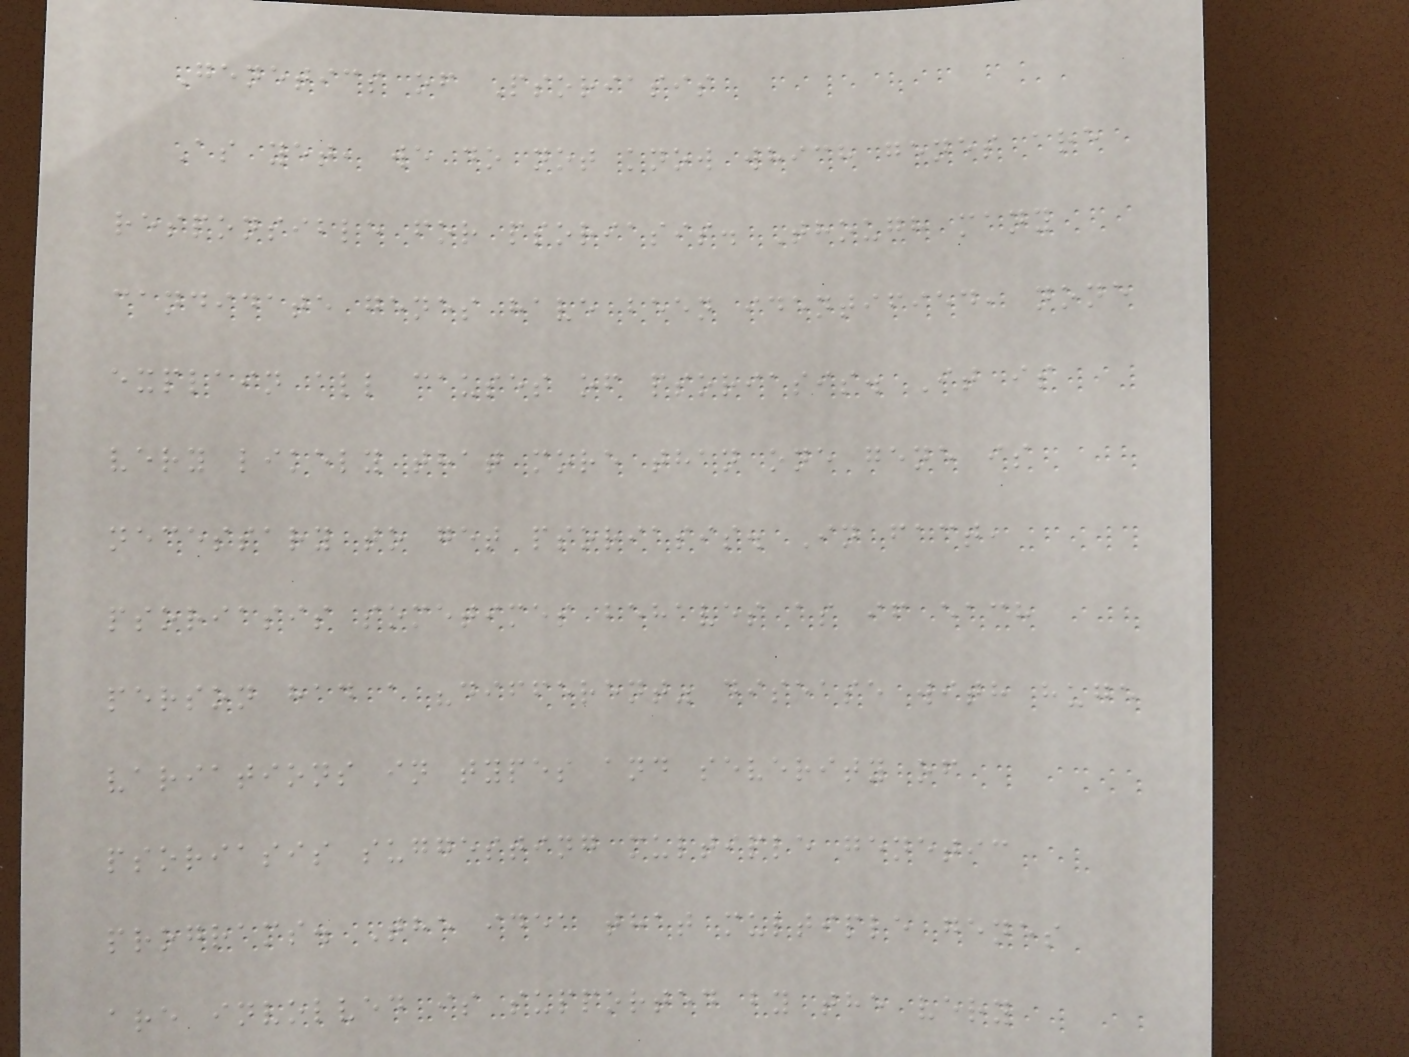Genetics of Psoriasis
As yet, we do not know which genes are
responsible for psoriasis. Though many
candidate genes have been identified, none
explain all causes of psoriasis. It is
very likely that more than one gene is
necessary to get psoriasis. In fact,
psoriasis sometimes behaves as if each
person had a "different" disease with huge
variations in types and severity of
psoriasis suggesting multiple genetic
programs. The idea that multiple genes
are involved is supported by the very
